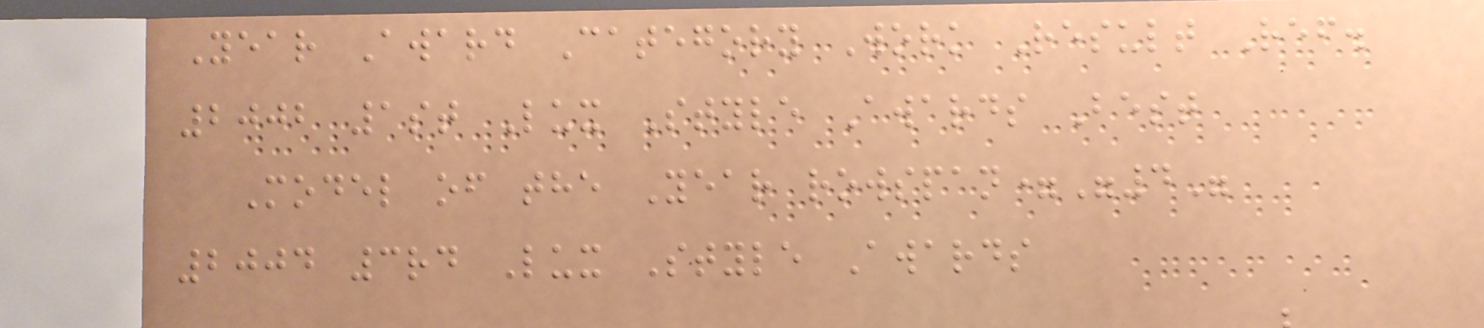Year Award Category Work Result Ref.
2002 1st Lux Style Awards Best
Model of the Year rowspan="4"
2004 3rd Lux Style Awards
